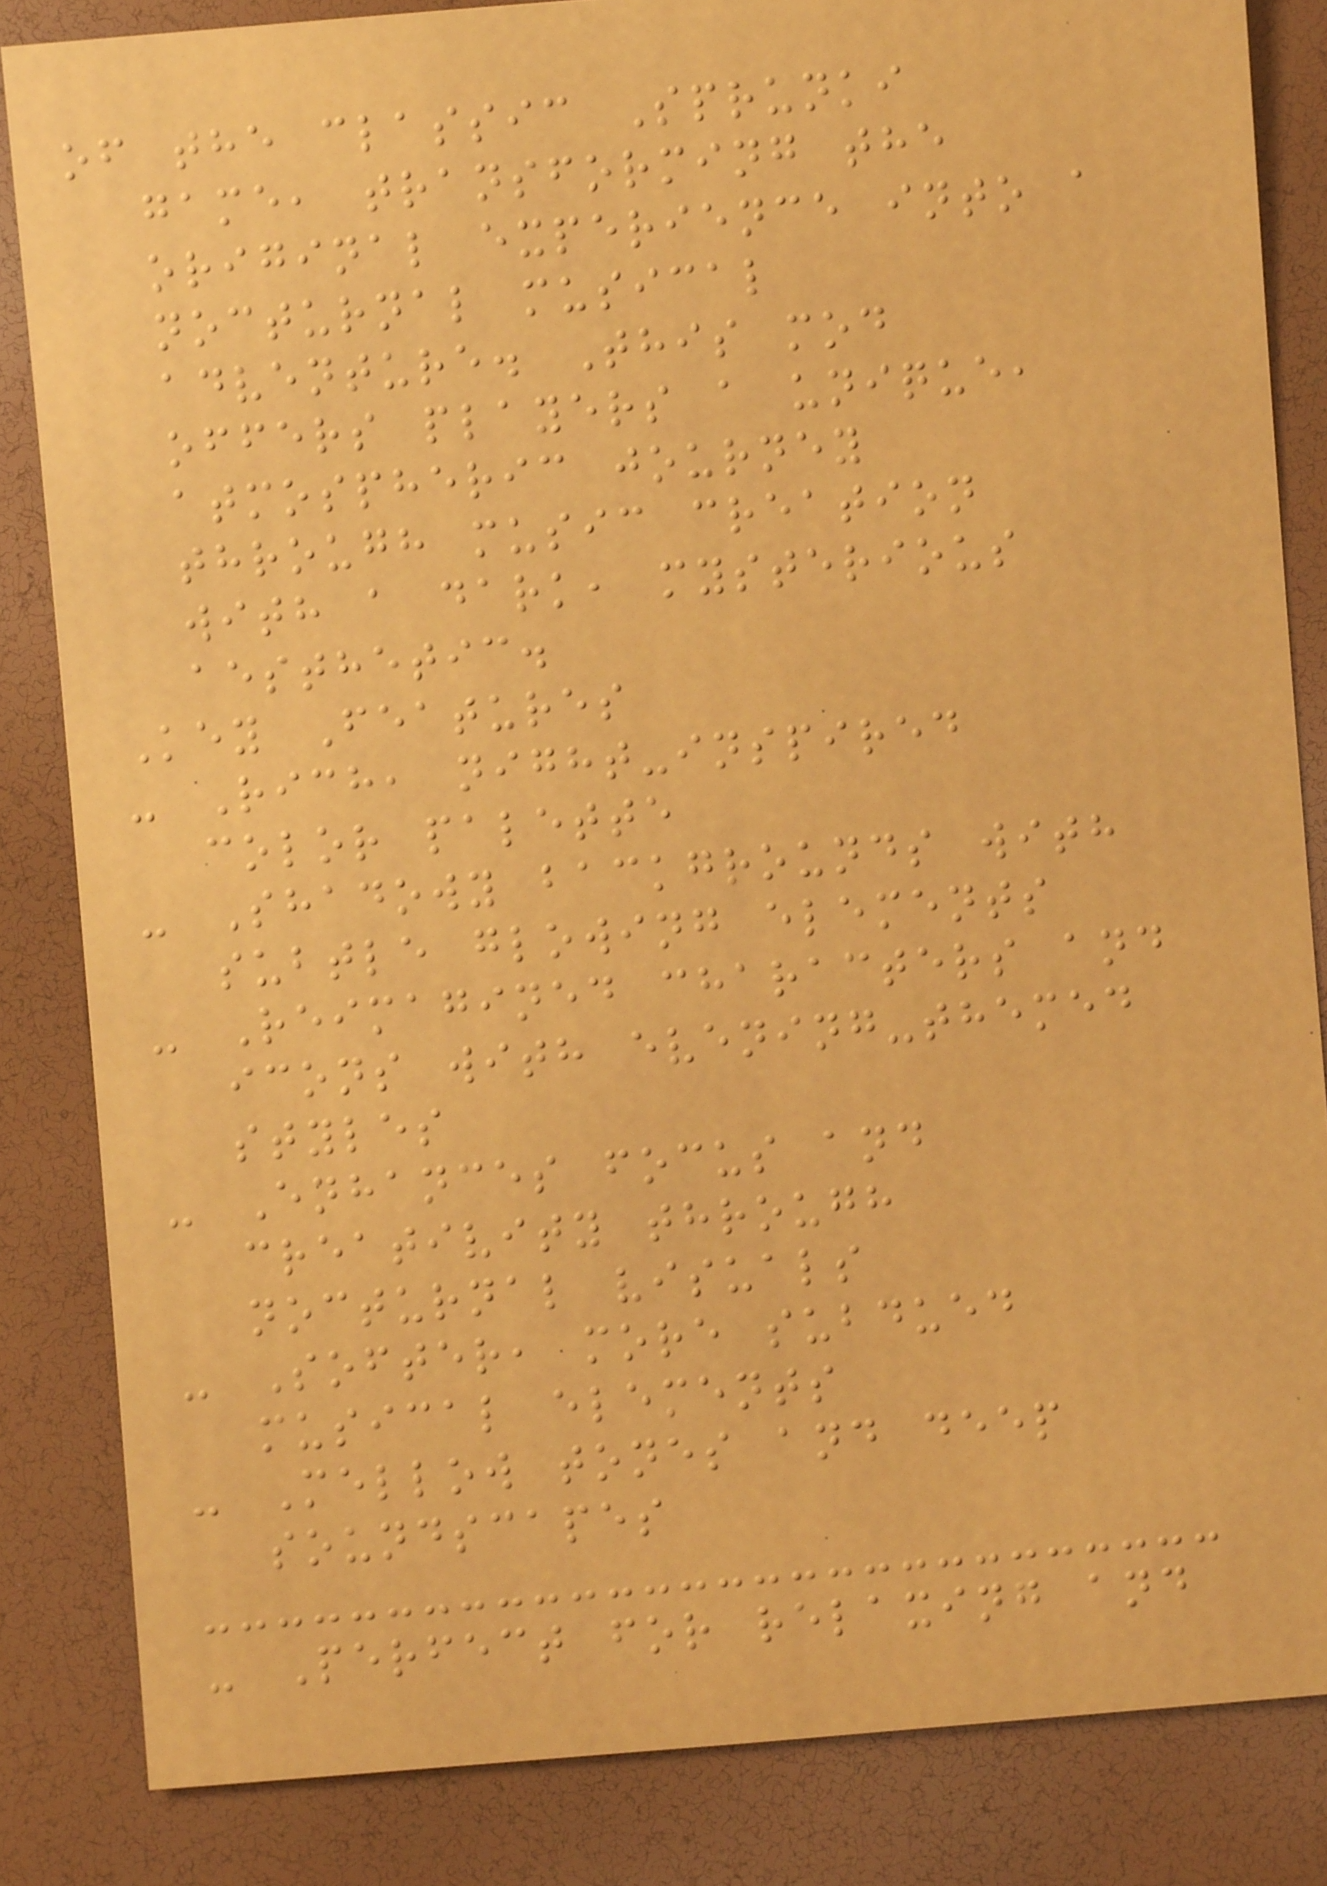of the classic Sprunki
game, transforming the
original experience into a
nocturnal musical
adventure. This mod
offers players a unique,
atmospheric journey
through music creation
with a dark, mysterious
aesthetic.
Key Features
- Rich, night-inspired
color palette
- Shadowy backgrounds with
subtle glowing elements
- Reimagined characters and
icons with evening-themed
styles
- Enhances focus and
creativity through
nocturnal visuals
- Softer, more subdued
musical elements
- Mellow tones and deep
soundscapes
- Perfect for relaxing and
